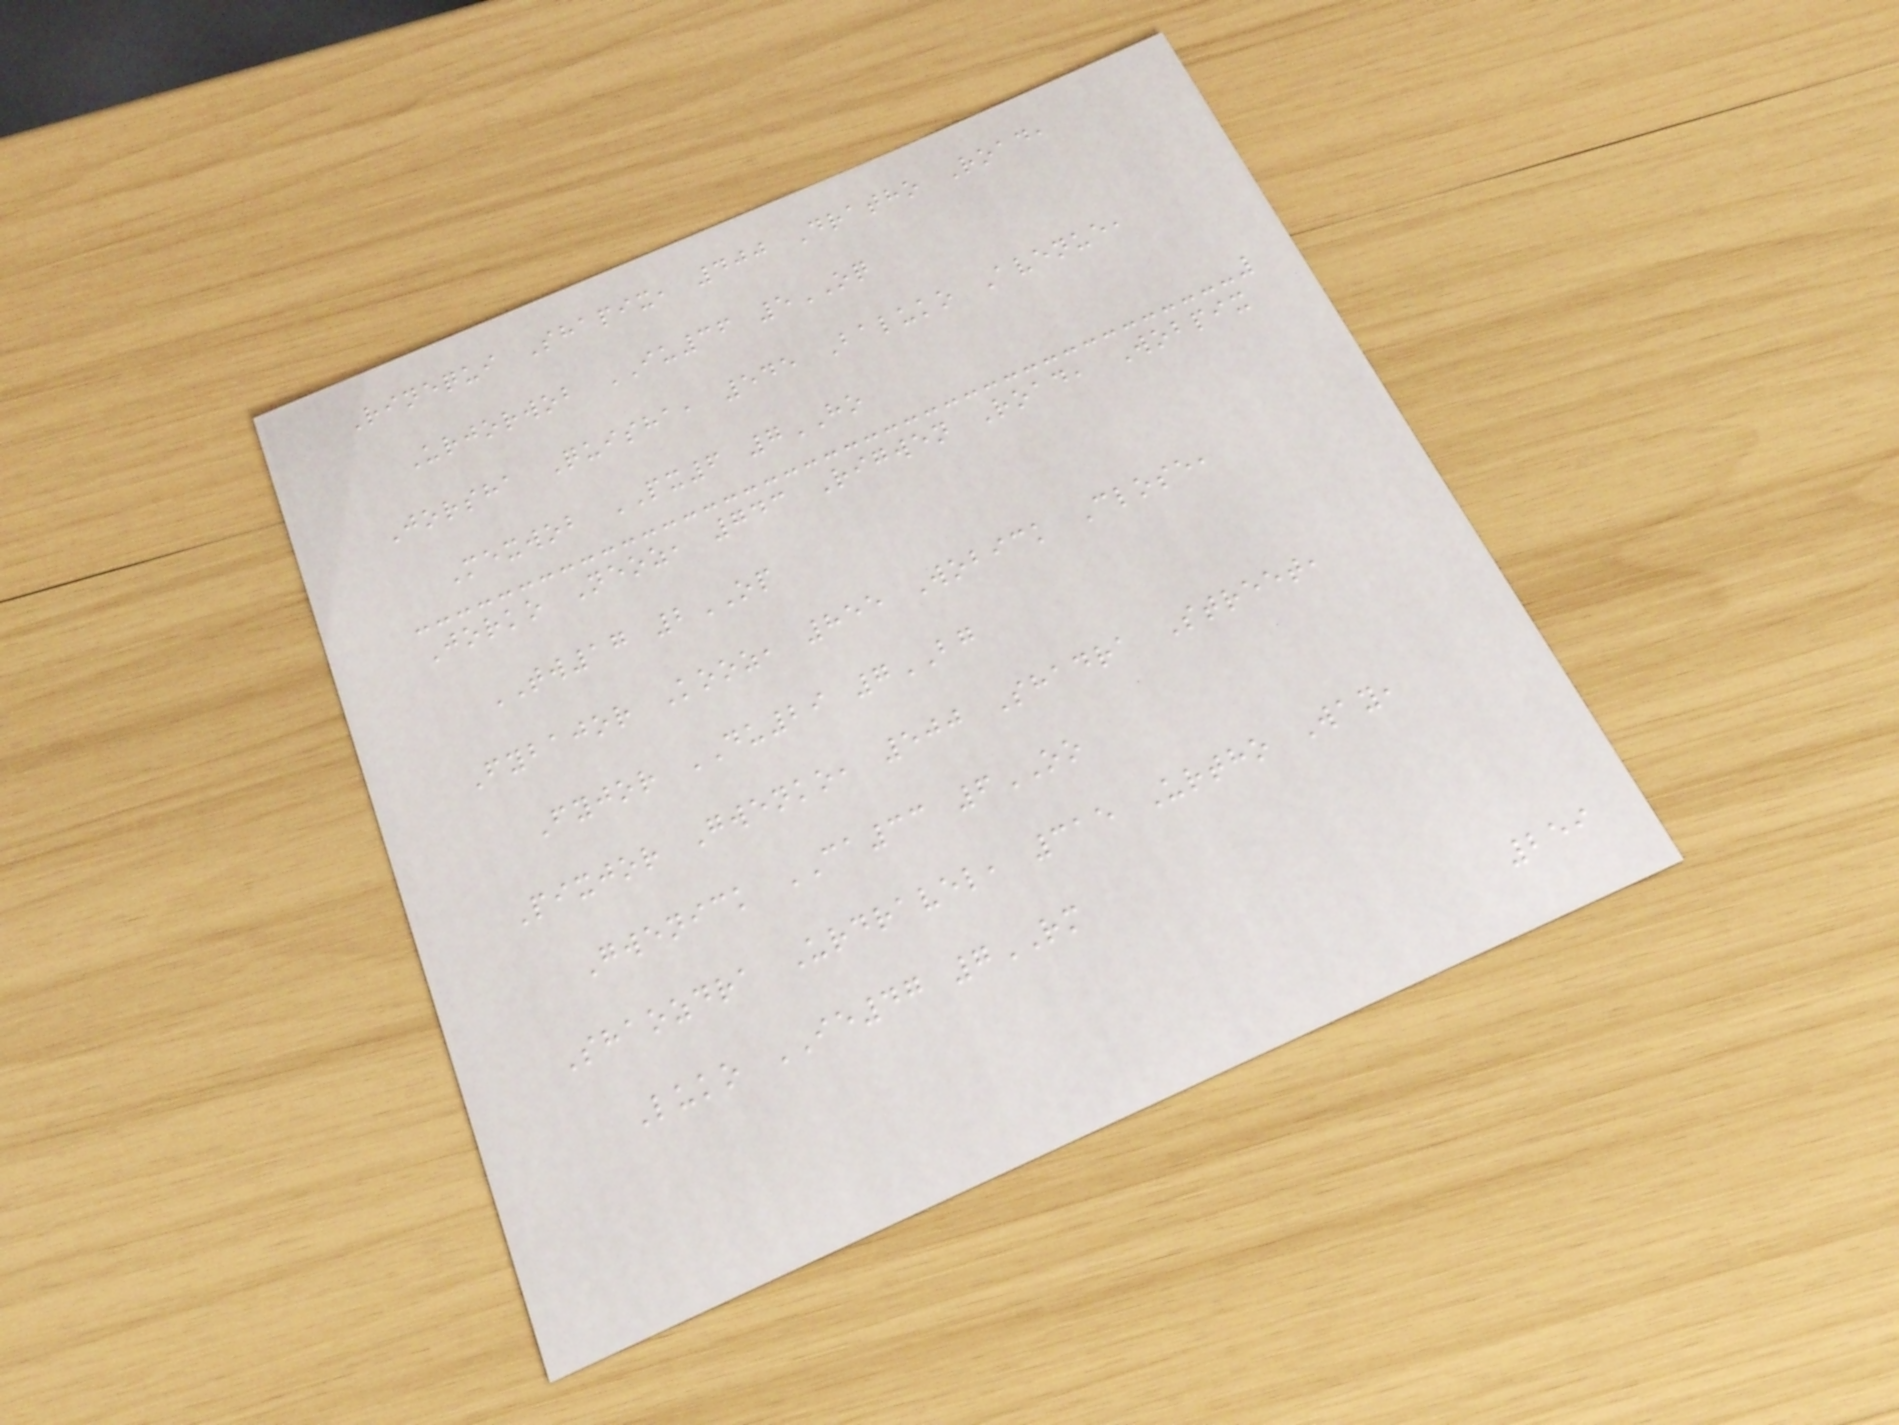Rinequi Shapix, 400 Dratho Road,
Urjorwob IU36 5OQ
Jorsha Quisha, 545 Baluko Avenue,
Mexwob PX6 7HO
Jorko Neoz, 743 Rigwen Road, Wobpix
TW17 2OP
Fybajor Kooz, 855 Wobick Close,
Fyjor DU29 7BG
Pixjor Gwenko, 500 Shadra Street,
Gwenick CA33 6OO
Shaozdra Urdravel, 315 Urtho Way,
Luko IE47 7RM
259
